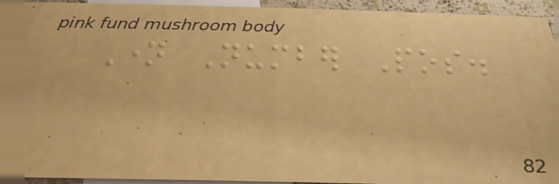Name Number Pos.
